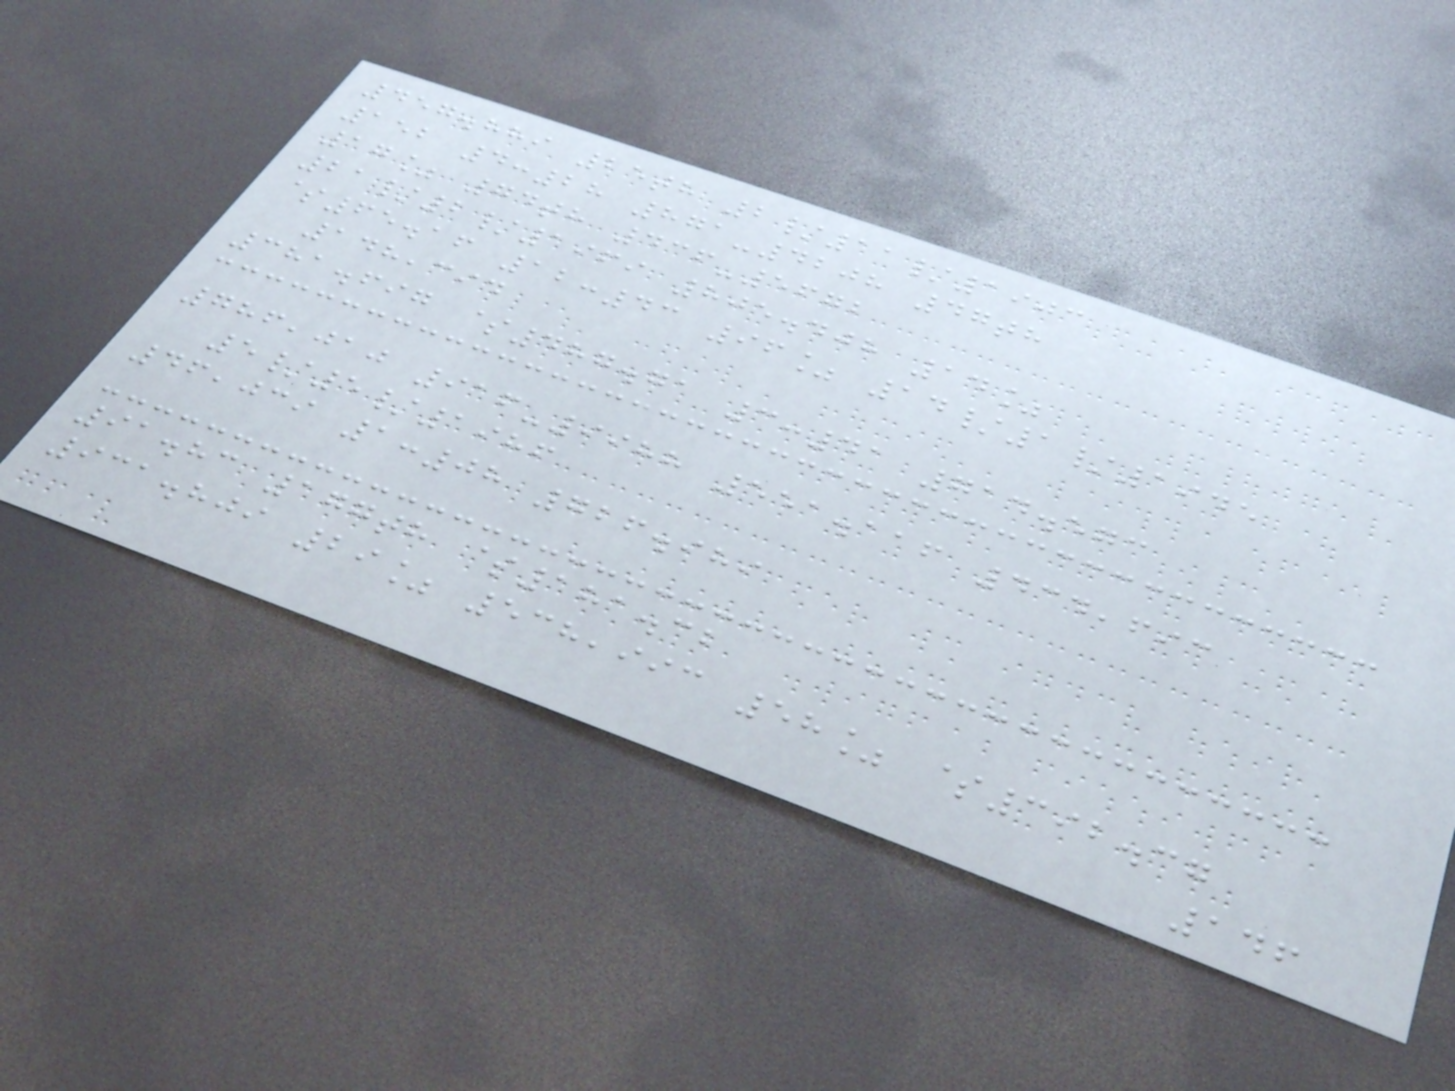457.889 25th 2/11/1903
152 4:28 871-4208 47th
17% 74th 436-5672
21/2/1969 805.408 14%
$65.16 12:43 96% 14/1/1945
148,394
381.697 $487.71 3:41 714.573
786,010 916-9988 551.116 434,693
5/5/1986
46,039 1:08 726.989
91.83 177th $181.32
931.809 29% 538,993 58% $392.37
146
